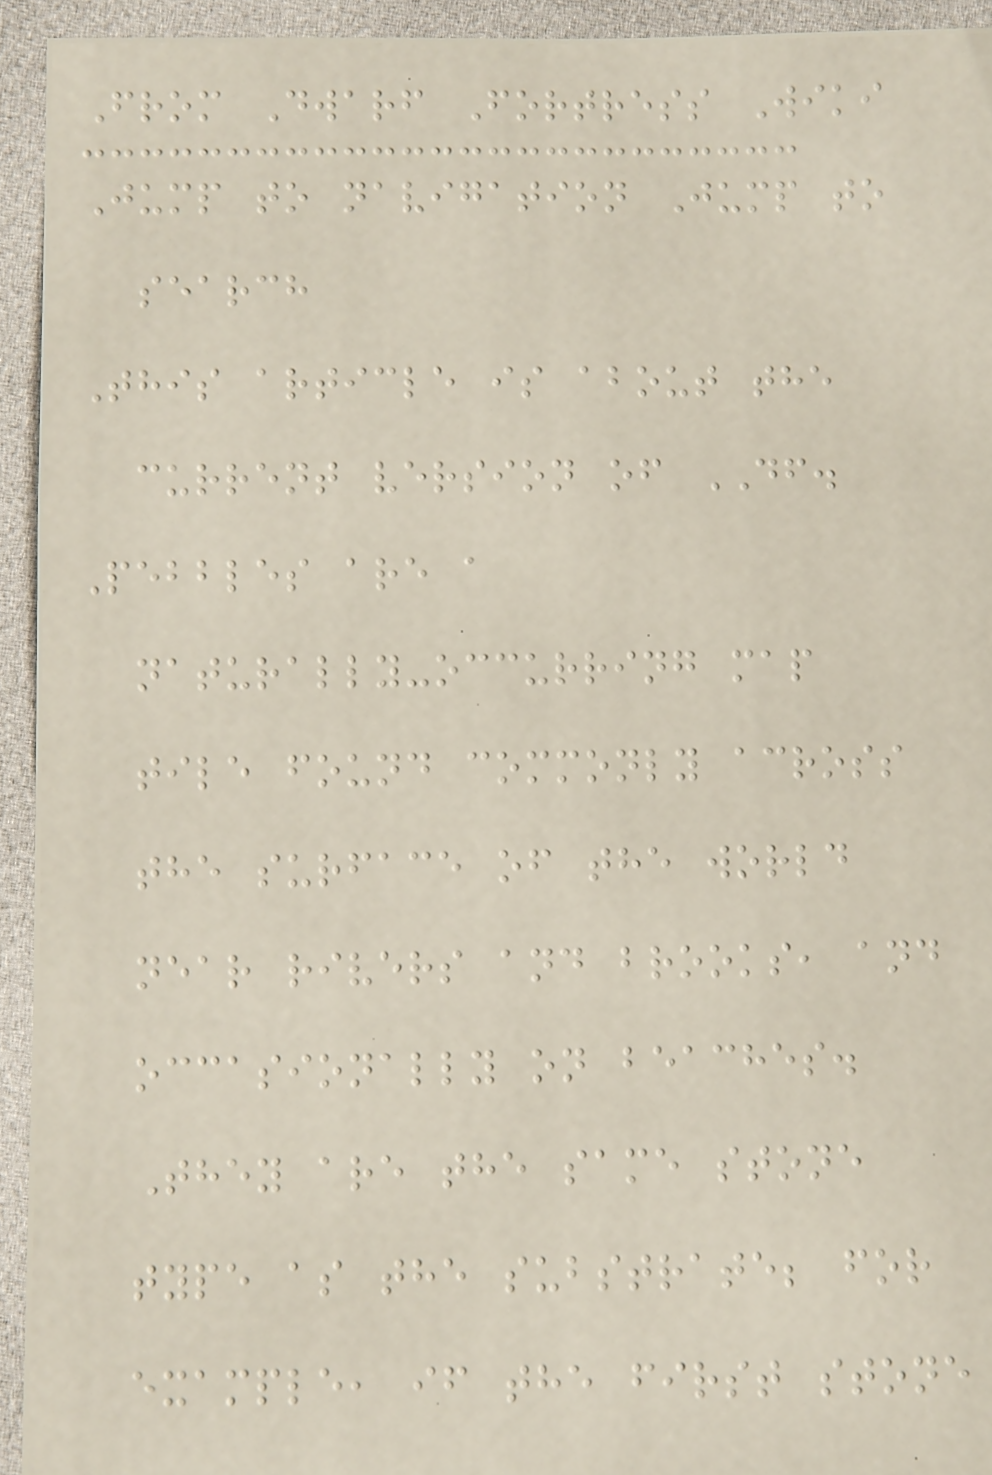From Dwarf Fortress Wiki
Jump to navigation Jump to
search
This article is about the
current version of DF.
Pebbles are a
naturally-occurring map
tile found commonly across
the surface of the world
near rivers and brooks, and
occasionally on beaches.
They are the same stone
type as the substrate; for
example, if the first stone
